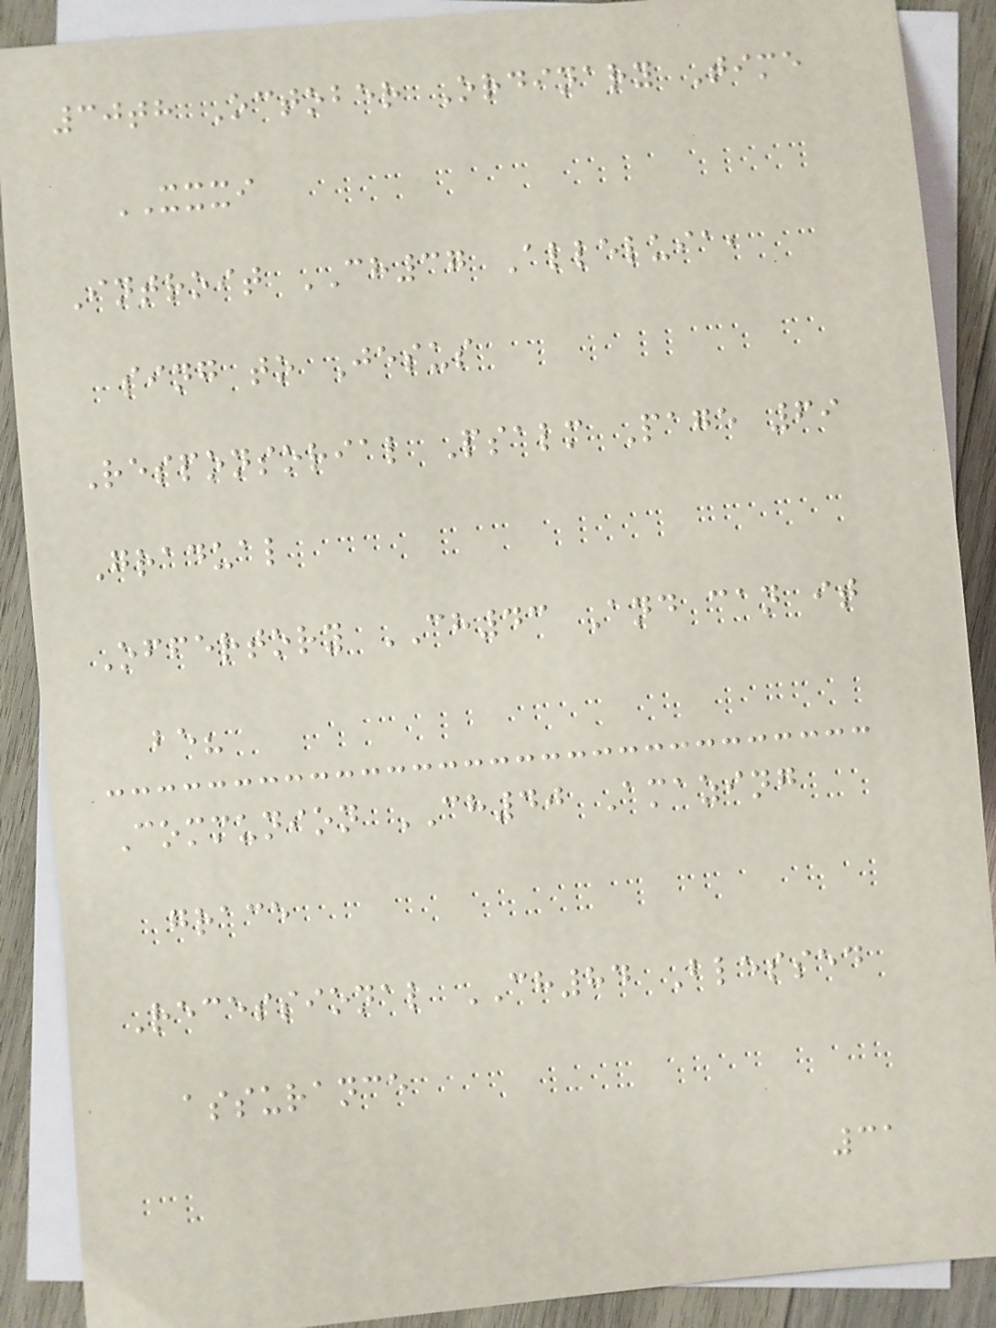30th October Ordinary Time
XXXI
Introit CH37 Alleluia,
sing to Jesus
Responsorial Psalm Page 69
Gradual
Offertory CH43 And can it
be?
Communion CH40 Amazing
grace
Recessional CH84 Blessed
assurance
31
